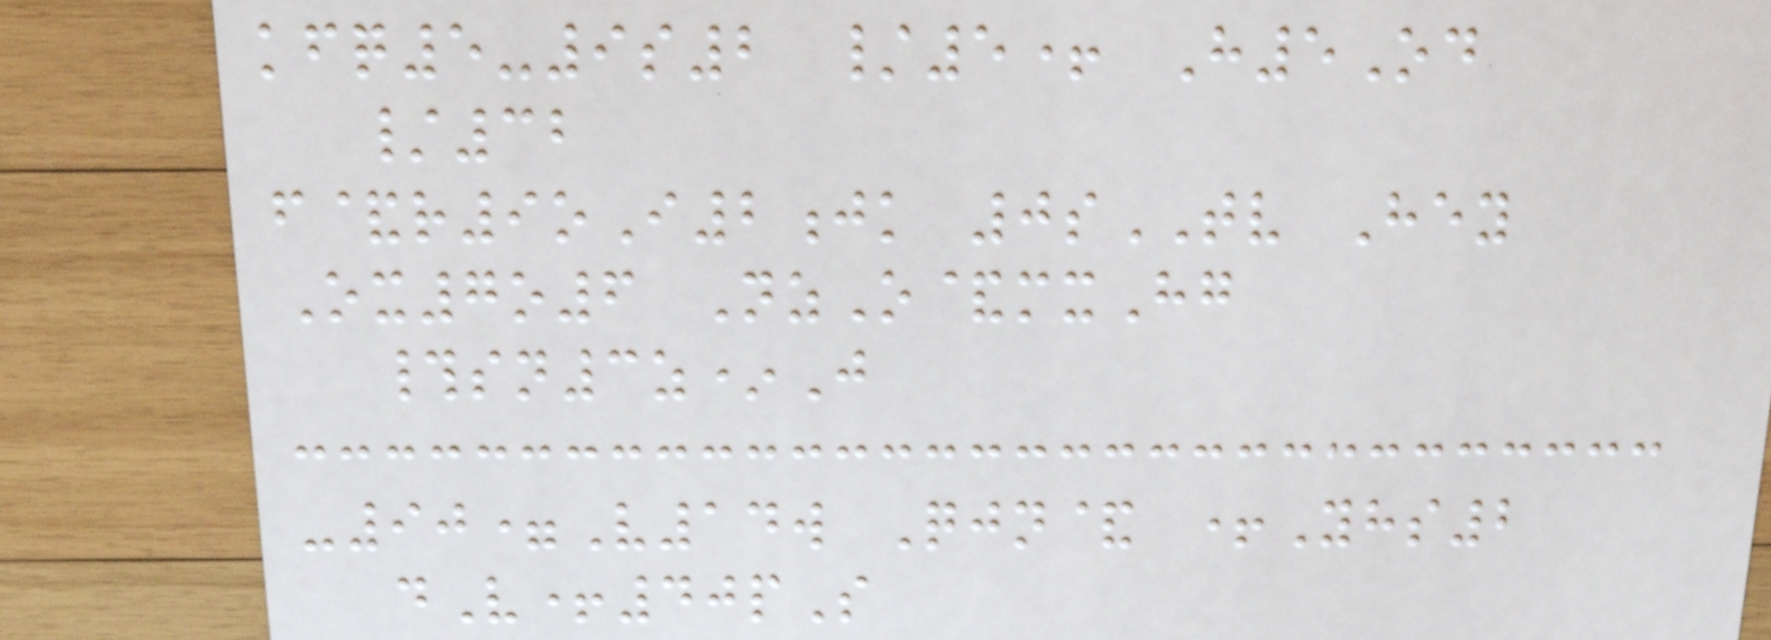kfq5-9s2 /5+ H5Od
/32
f&r9oI2jk 0sTV Hey
Ox7o6 NzO&mxHg
#sn3z*J
-90=V14w Qjn& +Yhs2
dV+40pS
